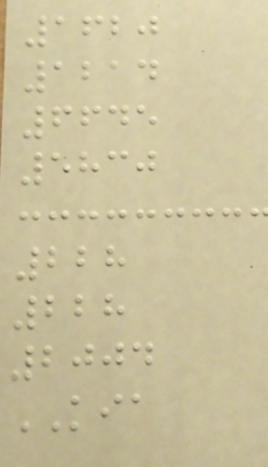1620
1214
6645
5830
228
228
2004
KIA
